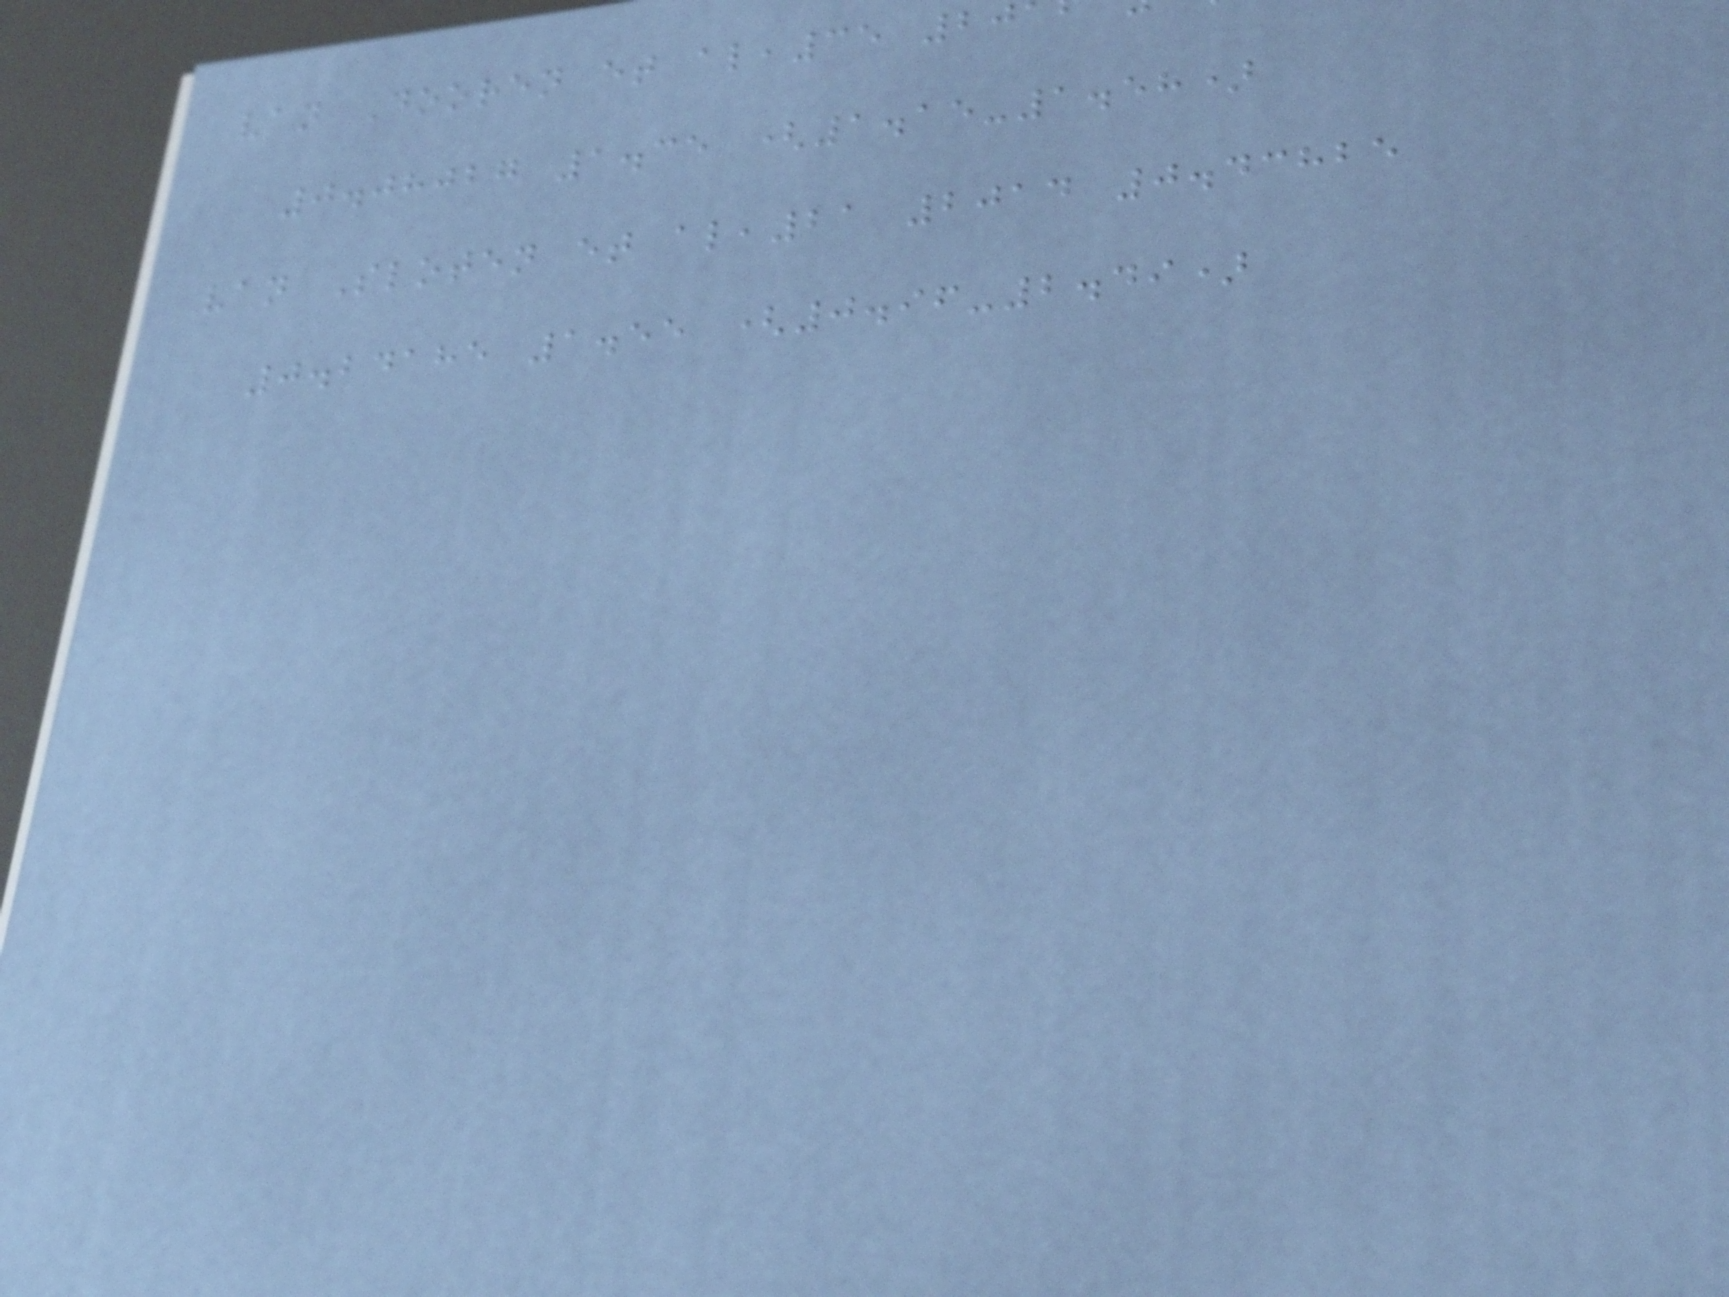van Dooren et al,35 20
0.08027 1.35 (1.15-1.58)
van Sloten et al,21 2014 0.43825
0.24185 1.55 (0.96-2.49)
